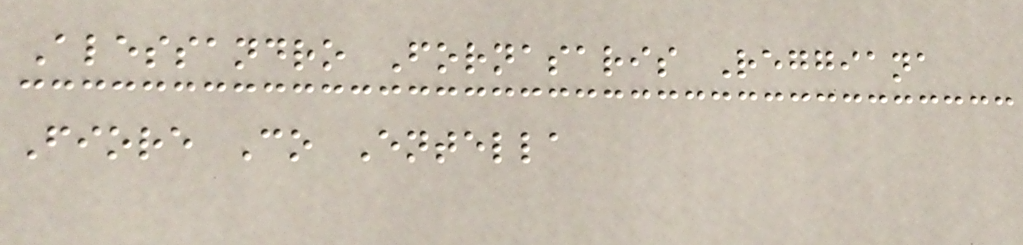Alessandro Fornasaris Reggiana
Fiore Co Entella
